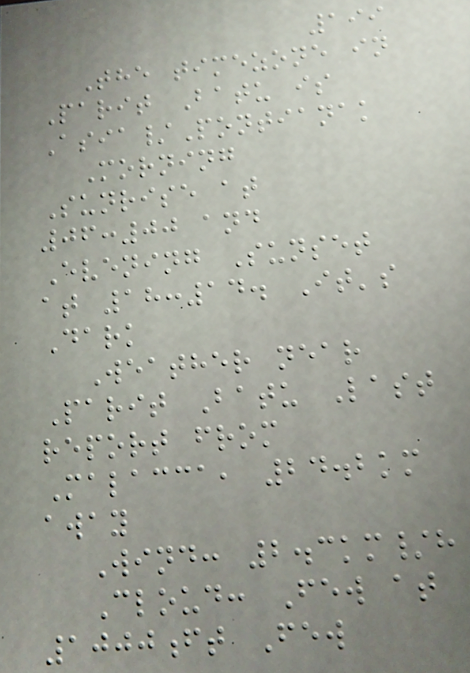199
The timezone in
Parit Batu is
Asia/Pontianak
Morning
Sunrise at
06:00 and
Evening Sunset
at 18:14. It's
Dark
Weather near
Parit Batu Last
report from
Malacca, 24.2km
away
Wind: 2.3km/h
Cloud: Few at
1000ft Few
